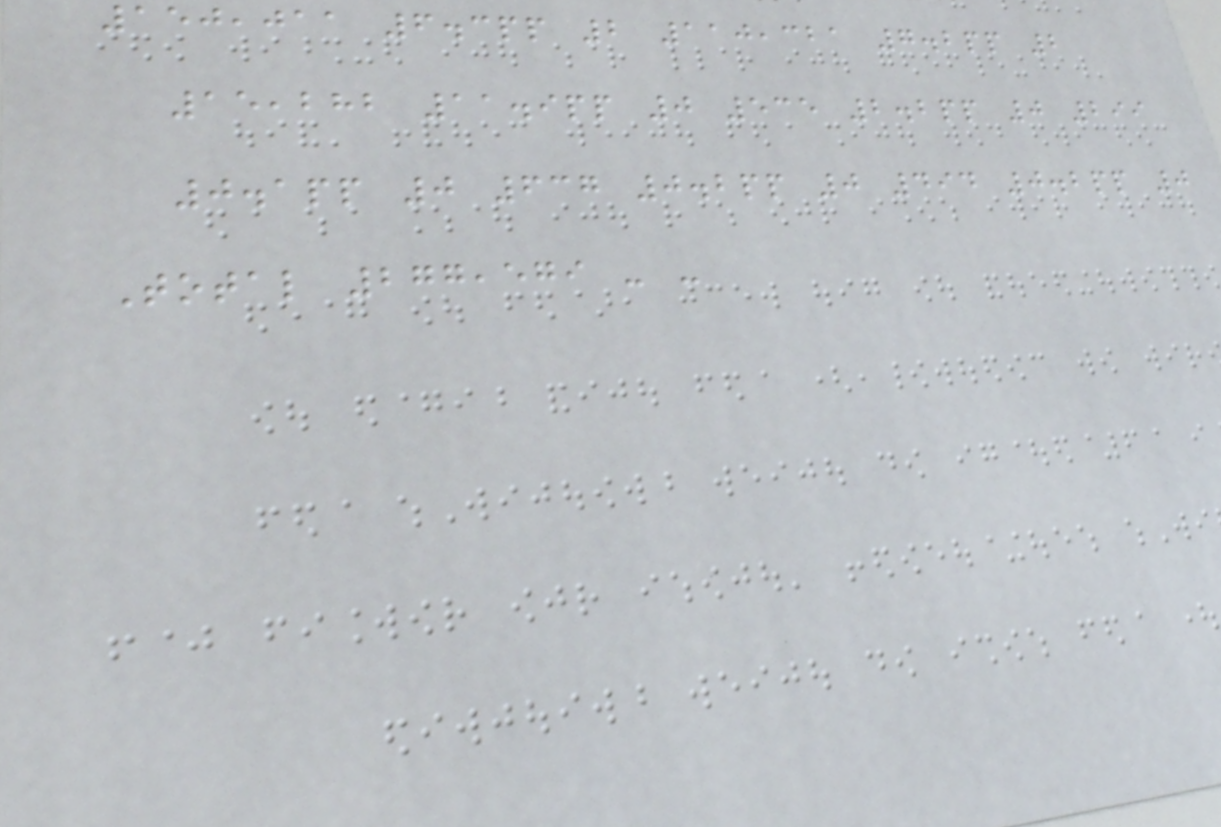150,011 6.3pp 2 110,321 7.2pp 2
15,282 11.9pp 0 535 2.2pp 0 299
0.1pp 0 637 0.2pp 0 494 0.2pp 0
Total 277,579 - -
